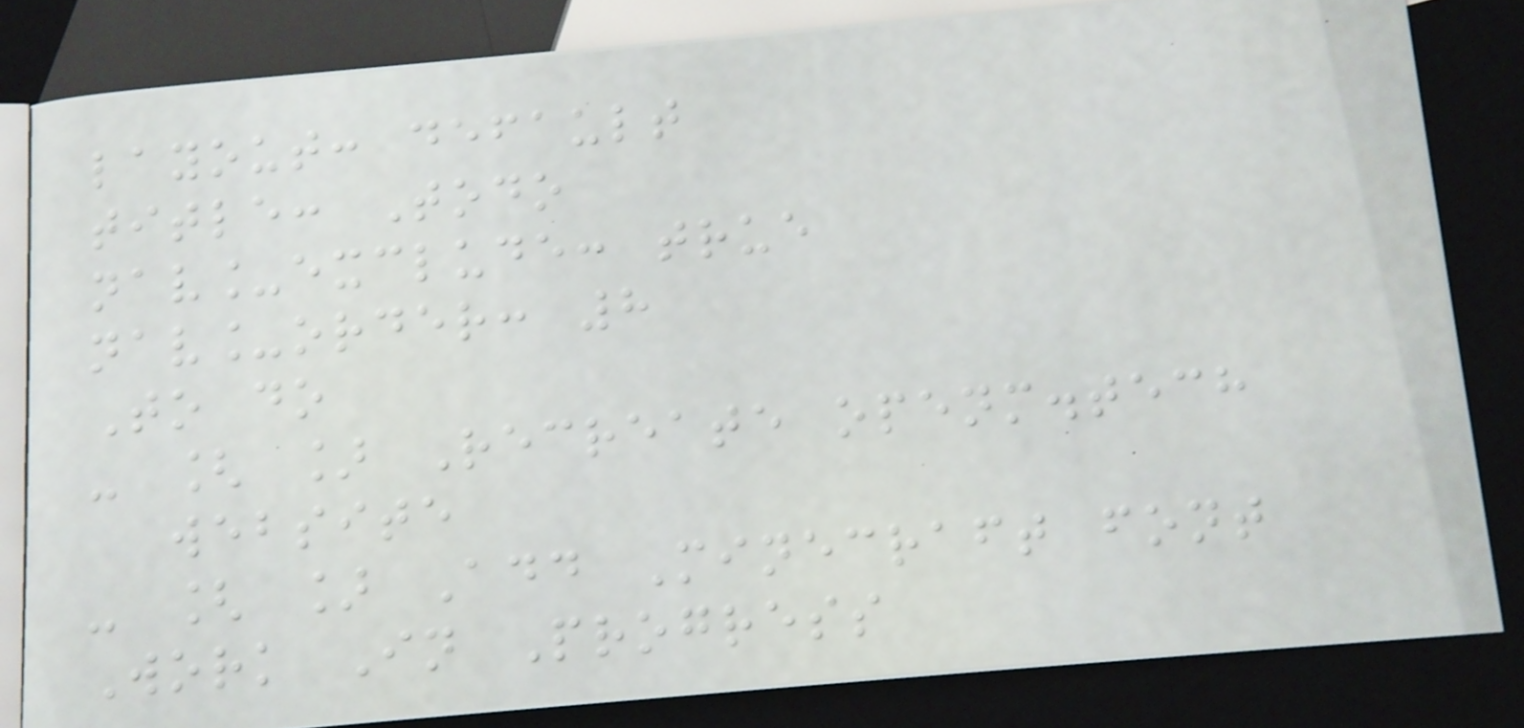layout: default
title: Todo
nav_exclude: true
nav_order: 8
To do
- [ ] Recreate openm.tech
website
- [ ] Add Minecraft font
Work In Progress
